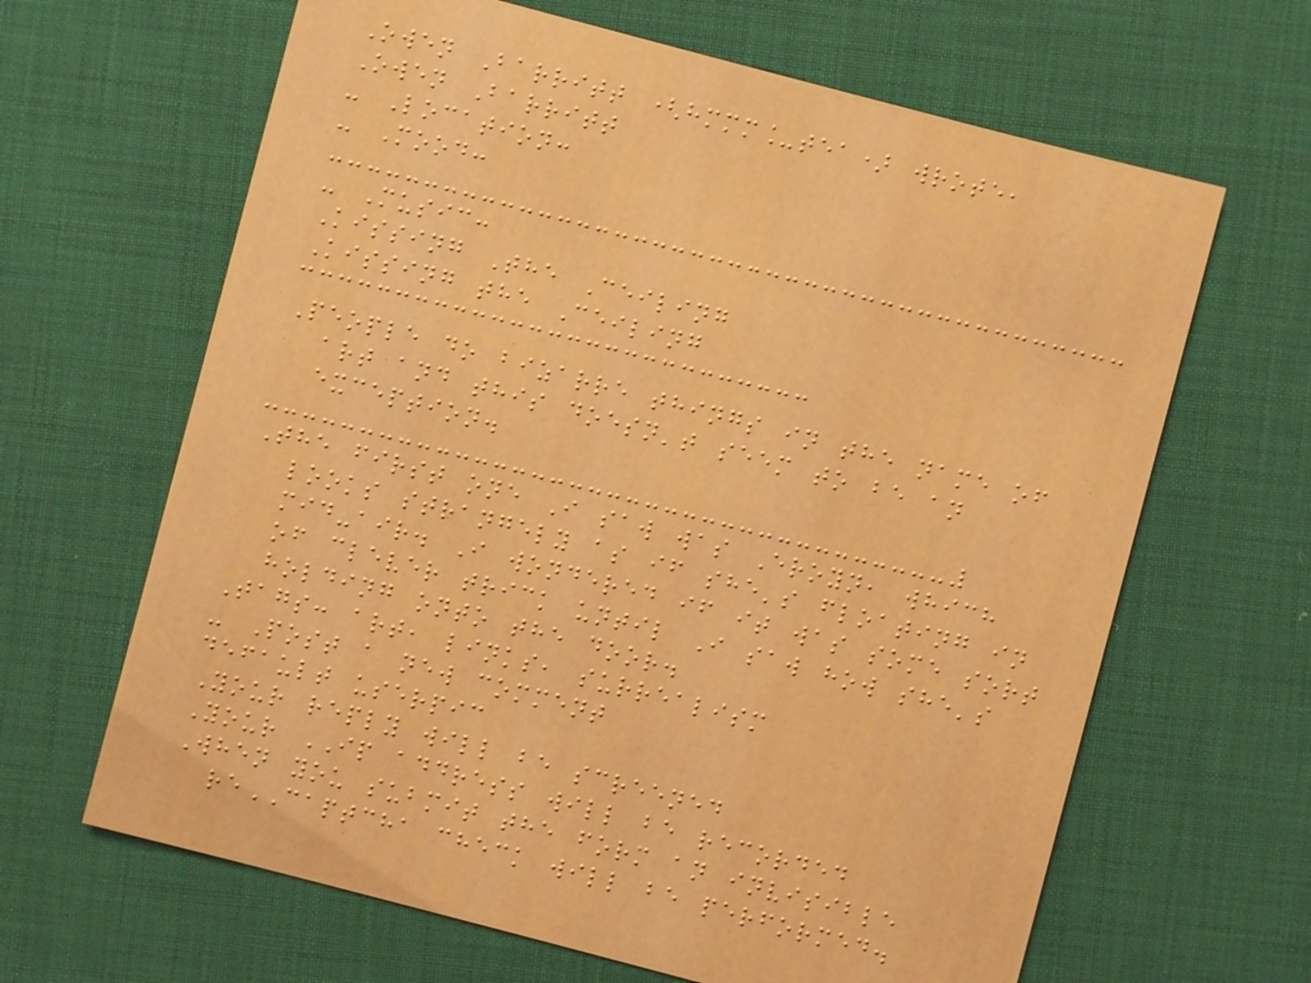Owen Barritt (hmmm_tea) wrote,
Owen Barritt
- Location:
- Mood:
- Music:
Kissing The Ceiling
Kissing the Ceiling
People do bizarre things in the name of
art and this doesn't seem to be an
exception.
The first one I saw was Eroyn, which
looks strangely as if she's floating in
mid-air. I wondered if it was some sort
of clever trick until I saw how she's
holding onto the door.
Tags: art, links, surrealism
- Post a new comment
default userpic
Your reply will be screened
Your IP address will be recorded
When you submit the form an invisible
reCAPTCHA check will be performed.
